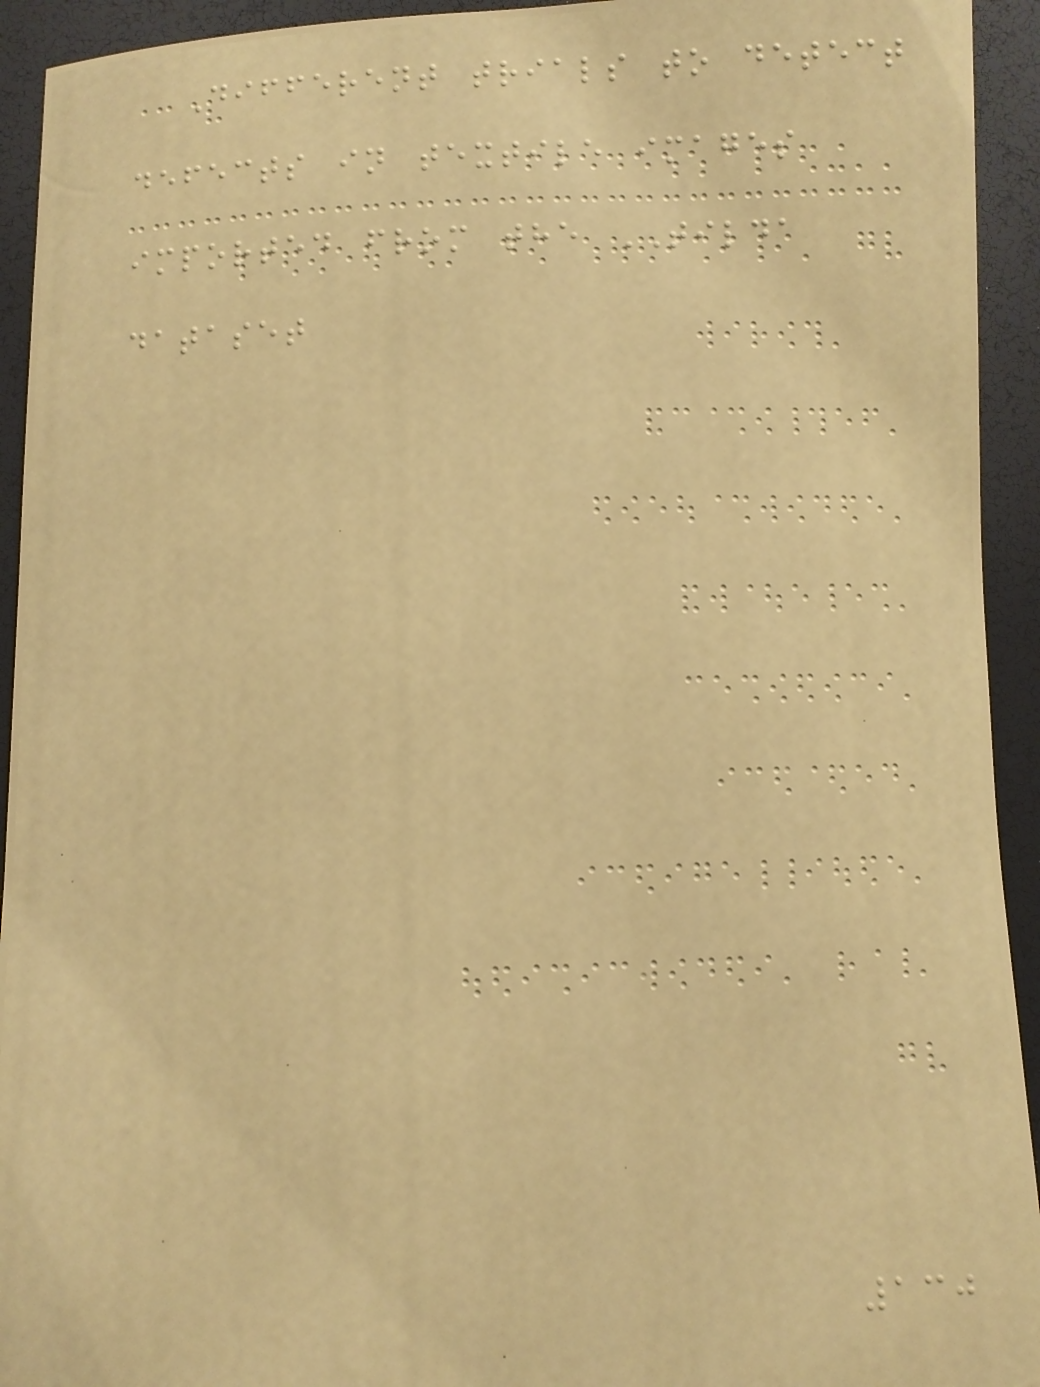Different trials to detect
defects in textile images
imported from the TILDA
dataset
130
